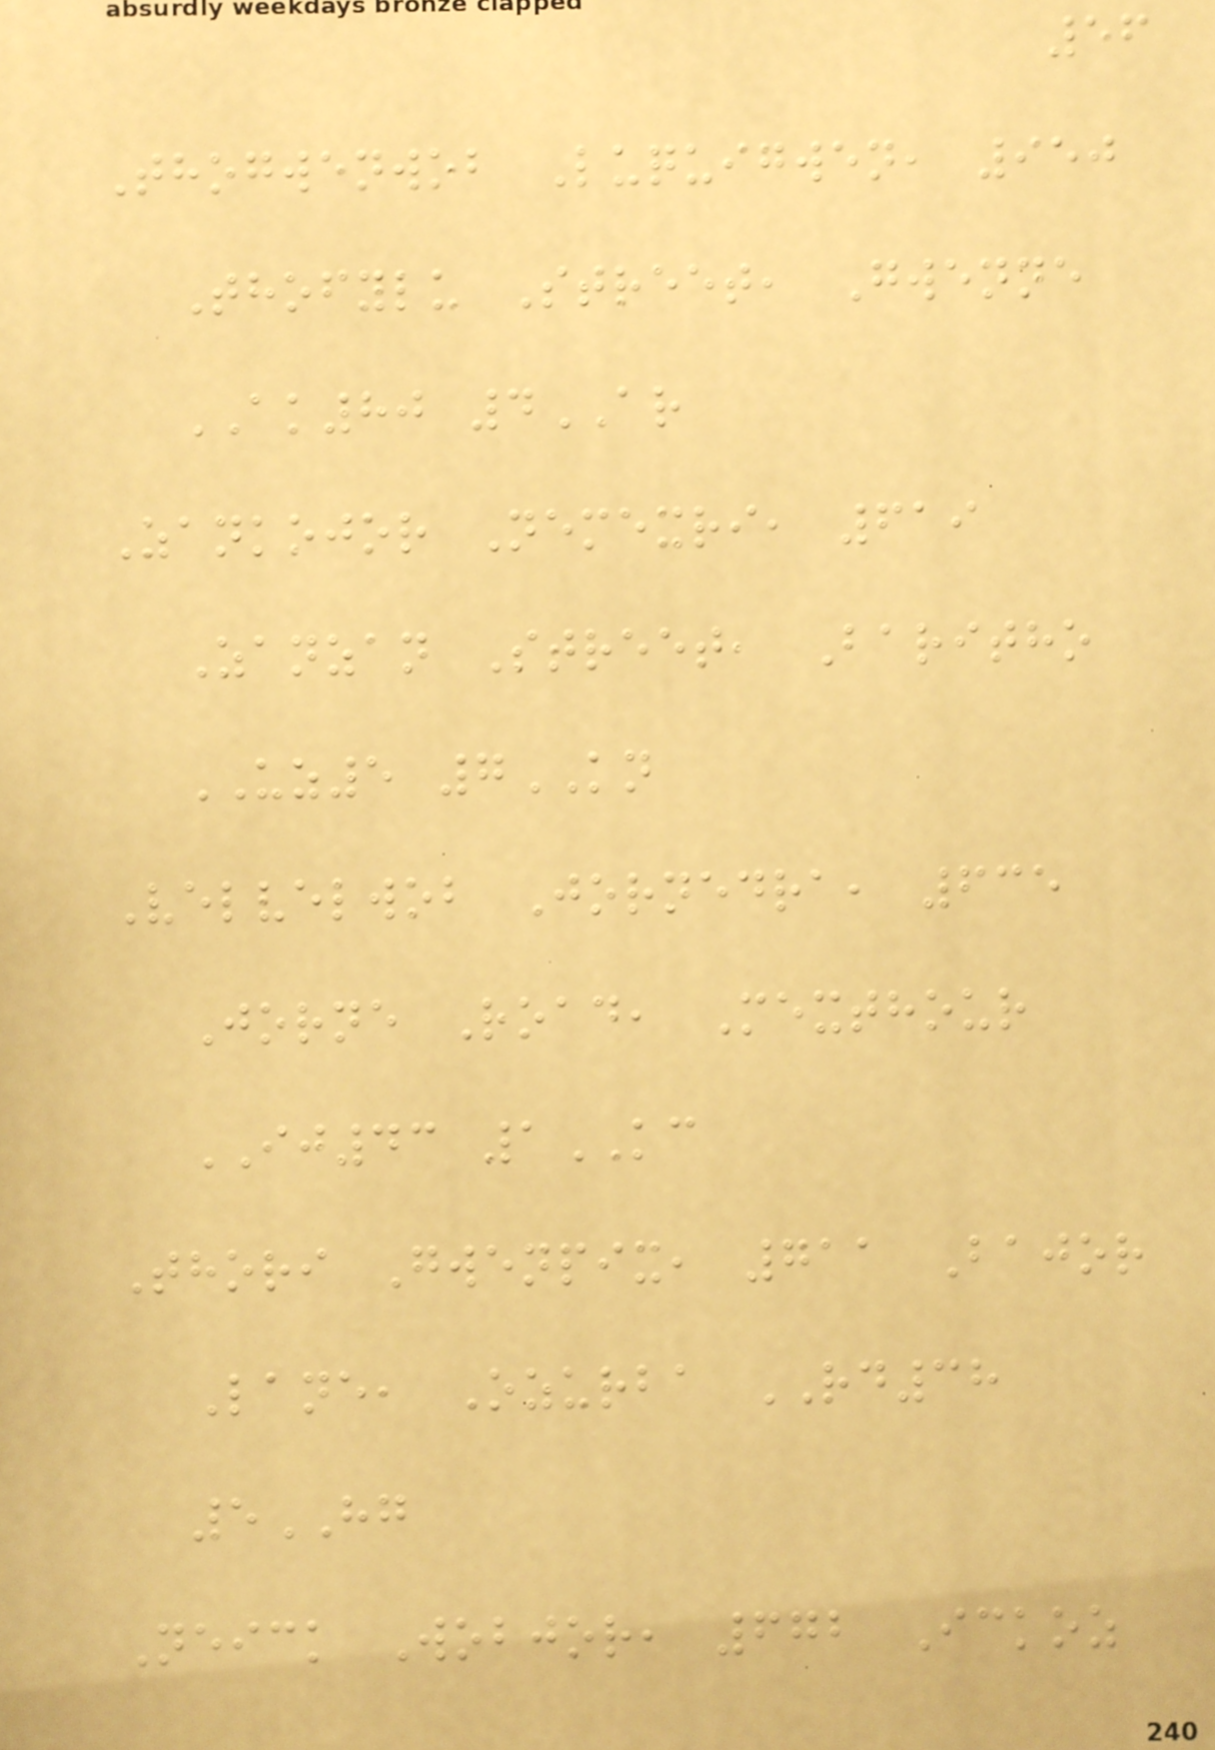56
Thogwenwob Luquigwen, 950
Thofylu Street, Gwenne
AK80 4AR
Zankojor Nemexri, 619
Zanzan Street, Baritho
UZ5 7KN
Velvelwob Jornedra, 635
Jorne Road, Mexthour
IJ43 1KC
Thori Gwenpix, 711 Bajor
Lane, Ozurba RD38
5HG
Neick Wobjor, 672 Ickoz
